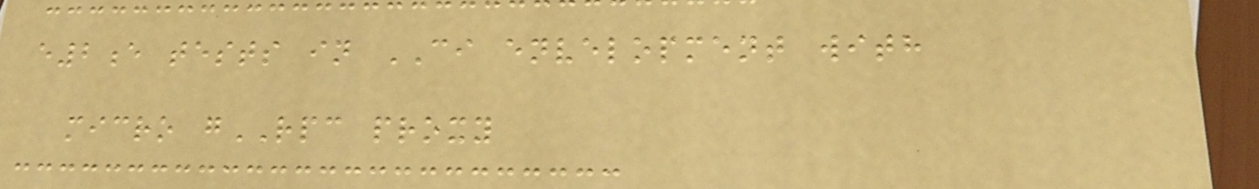e2e tests in CI envelopment with
micro gRPC proxy
